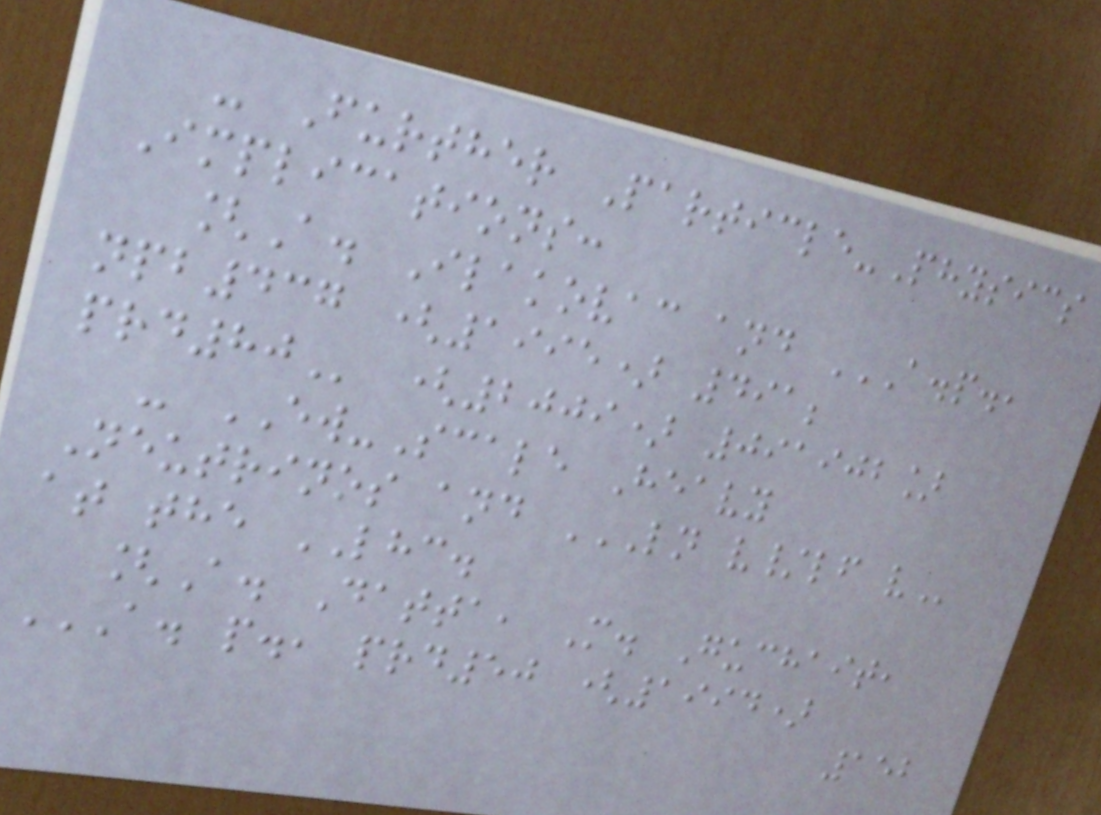- Further Particle-Physics
Implications:
[A. Ilakovac and A.P.,
NPB437 (1995) 491;
PRD80 (2009) 091902]
- EW-Scale Heavy
Neutrinos and LN V/LF V
at the LHC.
[A. Datta, M. Guchait,
A. P., PRD50 (1994)
152
